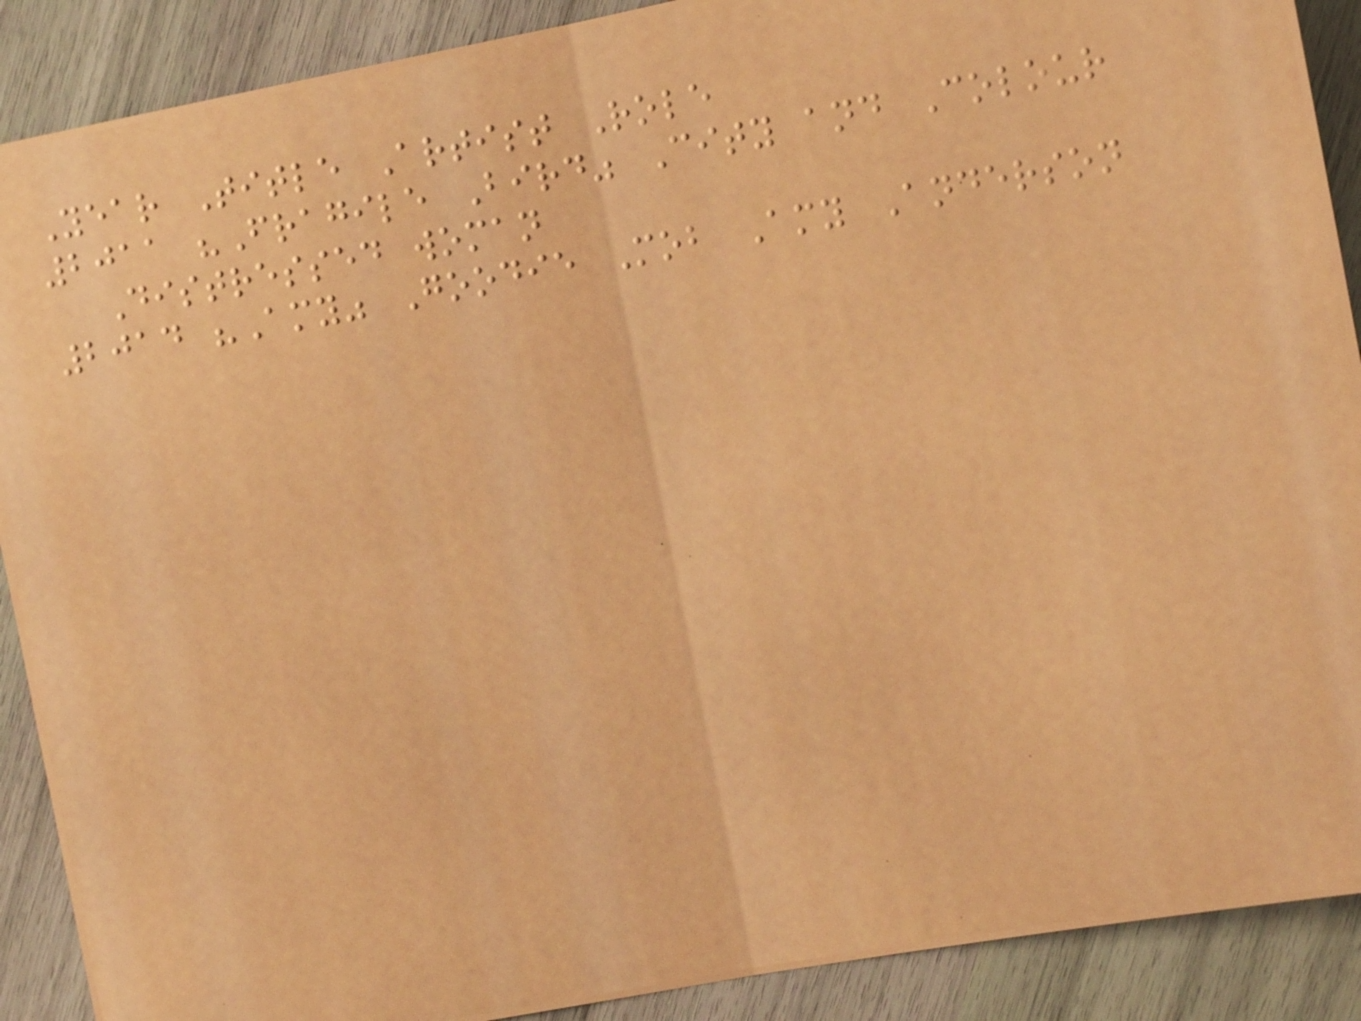Year Title Artist Role
2011 "Fragile Bird" City and Colour
Distressed woman
2014 "Amy" Goodie Mob Amy Anderson
